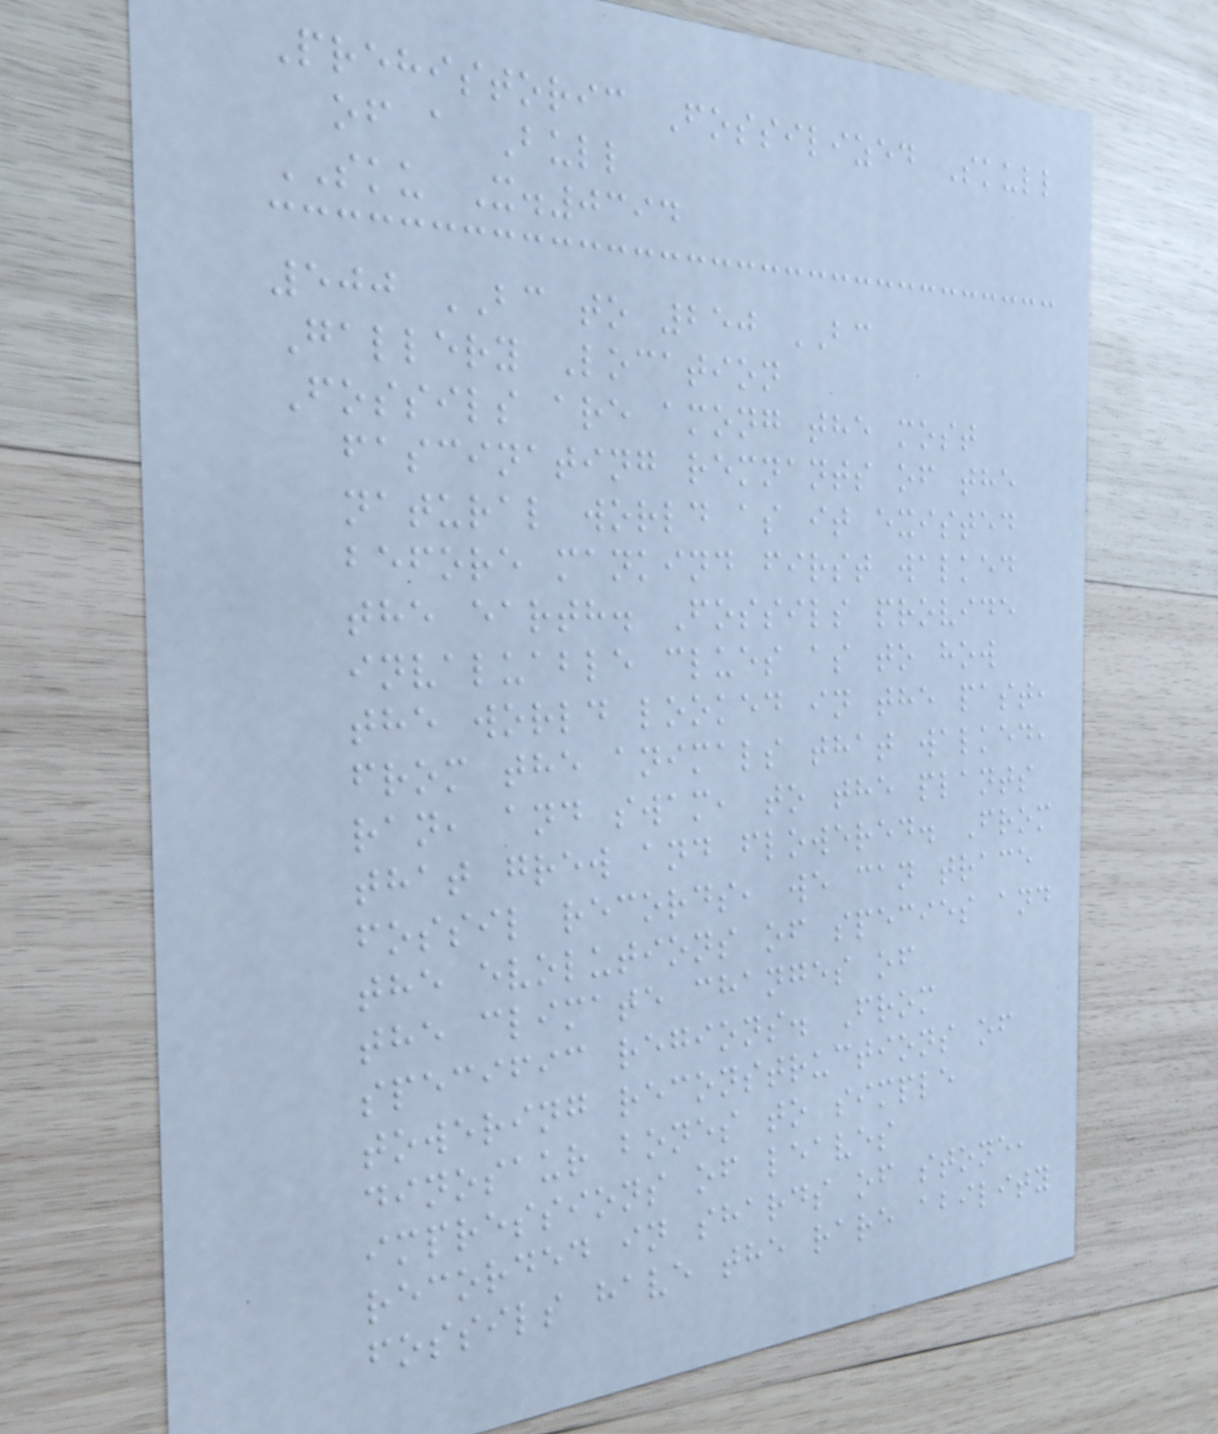Prehistoric Fossilized Skull
of a Bull
SKU X.0394
500 BC to 250 BC
Gallery Location
Fossils are among the most
fascinating remnants of the
natural world as it existed
before mankind first walked
the earth. Fossils provide
invaluable clues as to how
the world looked in the past,
from the animals that walked,
ran, and swam, to the plants
that grew and flowered. From
fossil records, we can trace
the evolutions of species and
the climate changes of
specific regions. From
towering reconstructions of
dinosaur bones to simple
impressions of leaves
recorded in shards of stone,
fossils have the rare ability
